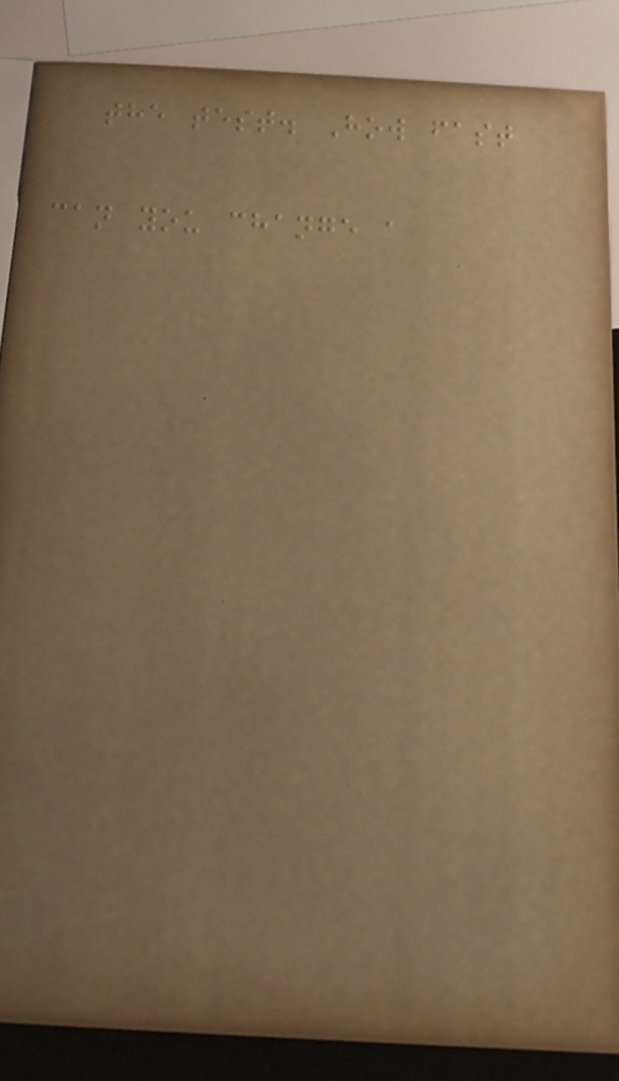the test. How fast
can you change a
